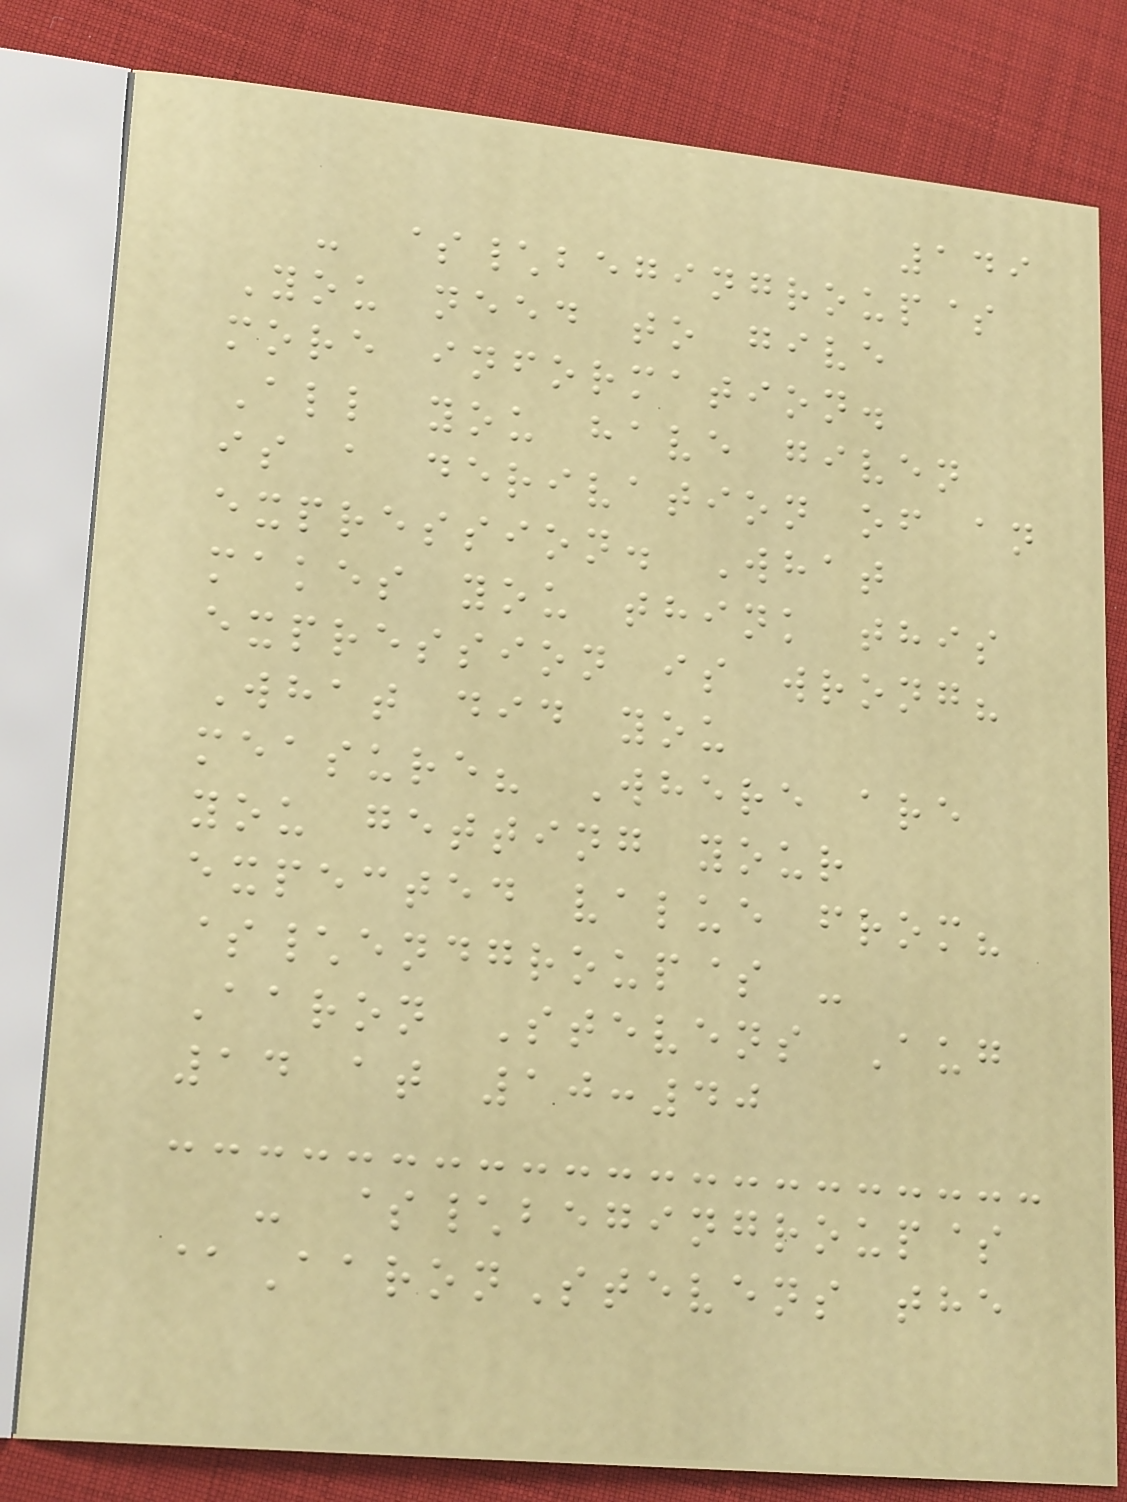149
- $\begingroup$
You need to give
more information.
All you have given
is a derivation of an
expression. What
makes you think this
expression is wrong?
What did you
measure? Where are
you getting your
expected value from?
$\endgroup$ -
Aaron Stevens Aug
14 at 10:40
- $\begingroup$
@AaronStevens the
